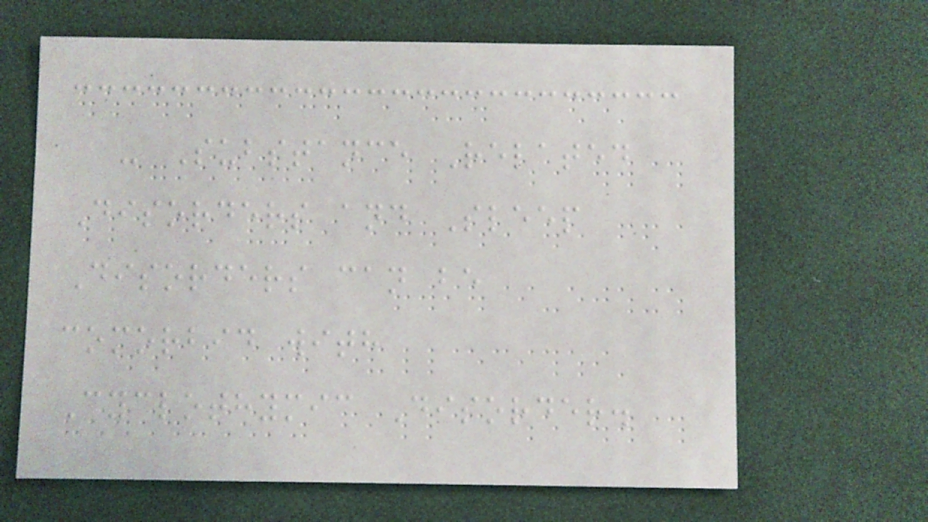- Substance Related
Disorders and Sleep
Disorders can be
comorbid with
Cyclothymic Disorder.
